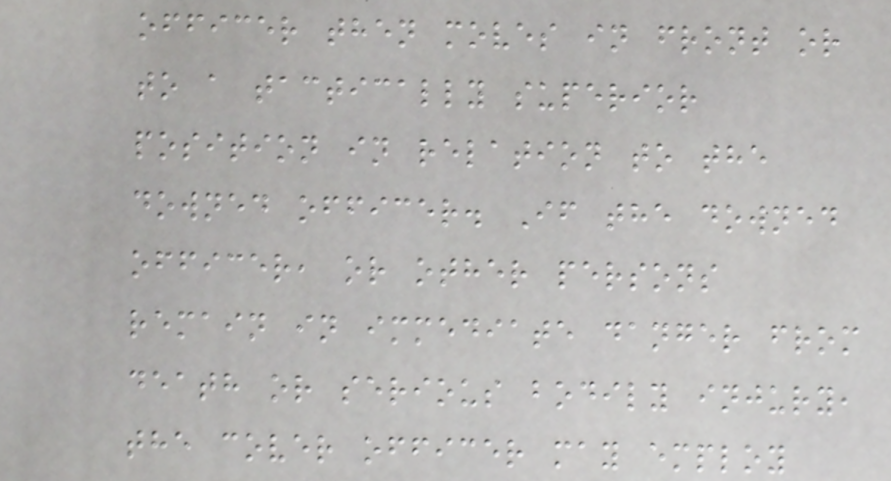officer then moves in front or
to a tactically superior
position in relation to the
downed officer. If the downed
officer, or other persons
remain in immediate danger from
death or serious bodily injury,
the cover officer may employ
